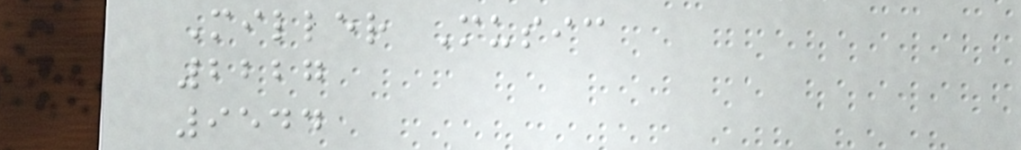Miller Music
2227
9544
